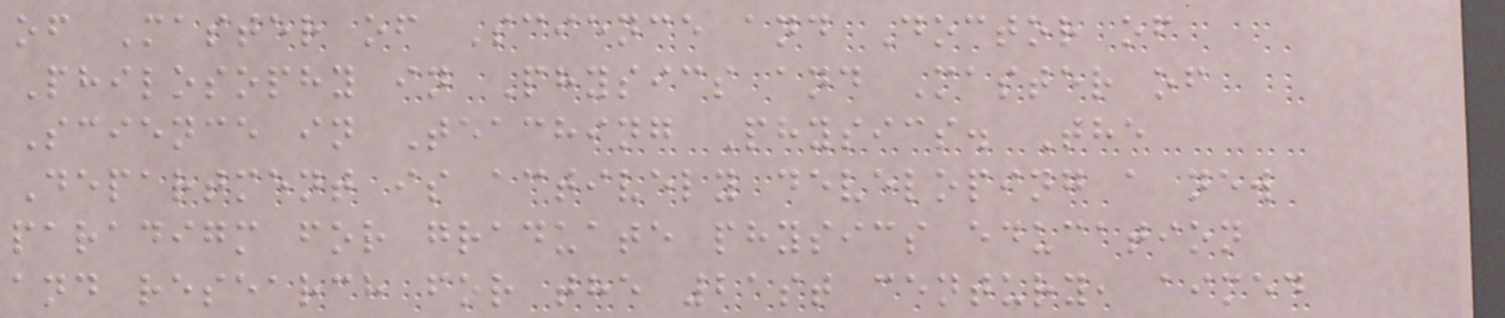of Master of Science and Doctor of
Philosophy in Physics and Master of
Science in Teaching Physics. The
Department is actively developing a new
paradigm for graduate physics education
and research for the 21st century, aimed
